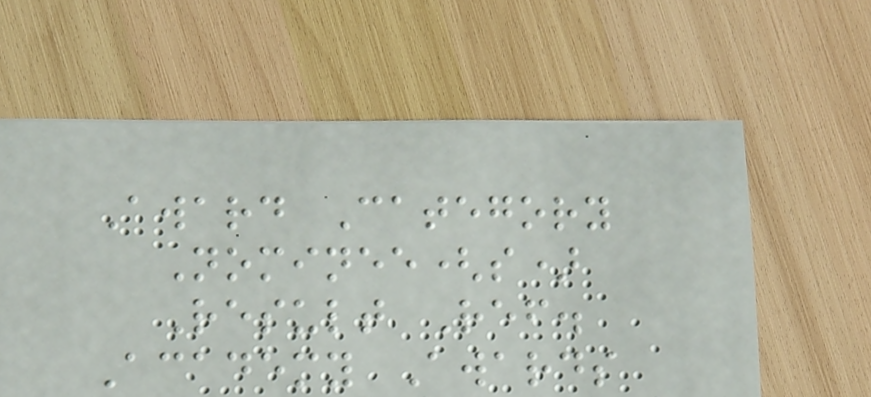Award Category
Nominee(s)
Result Ref.
Academy Awards
